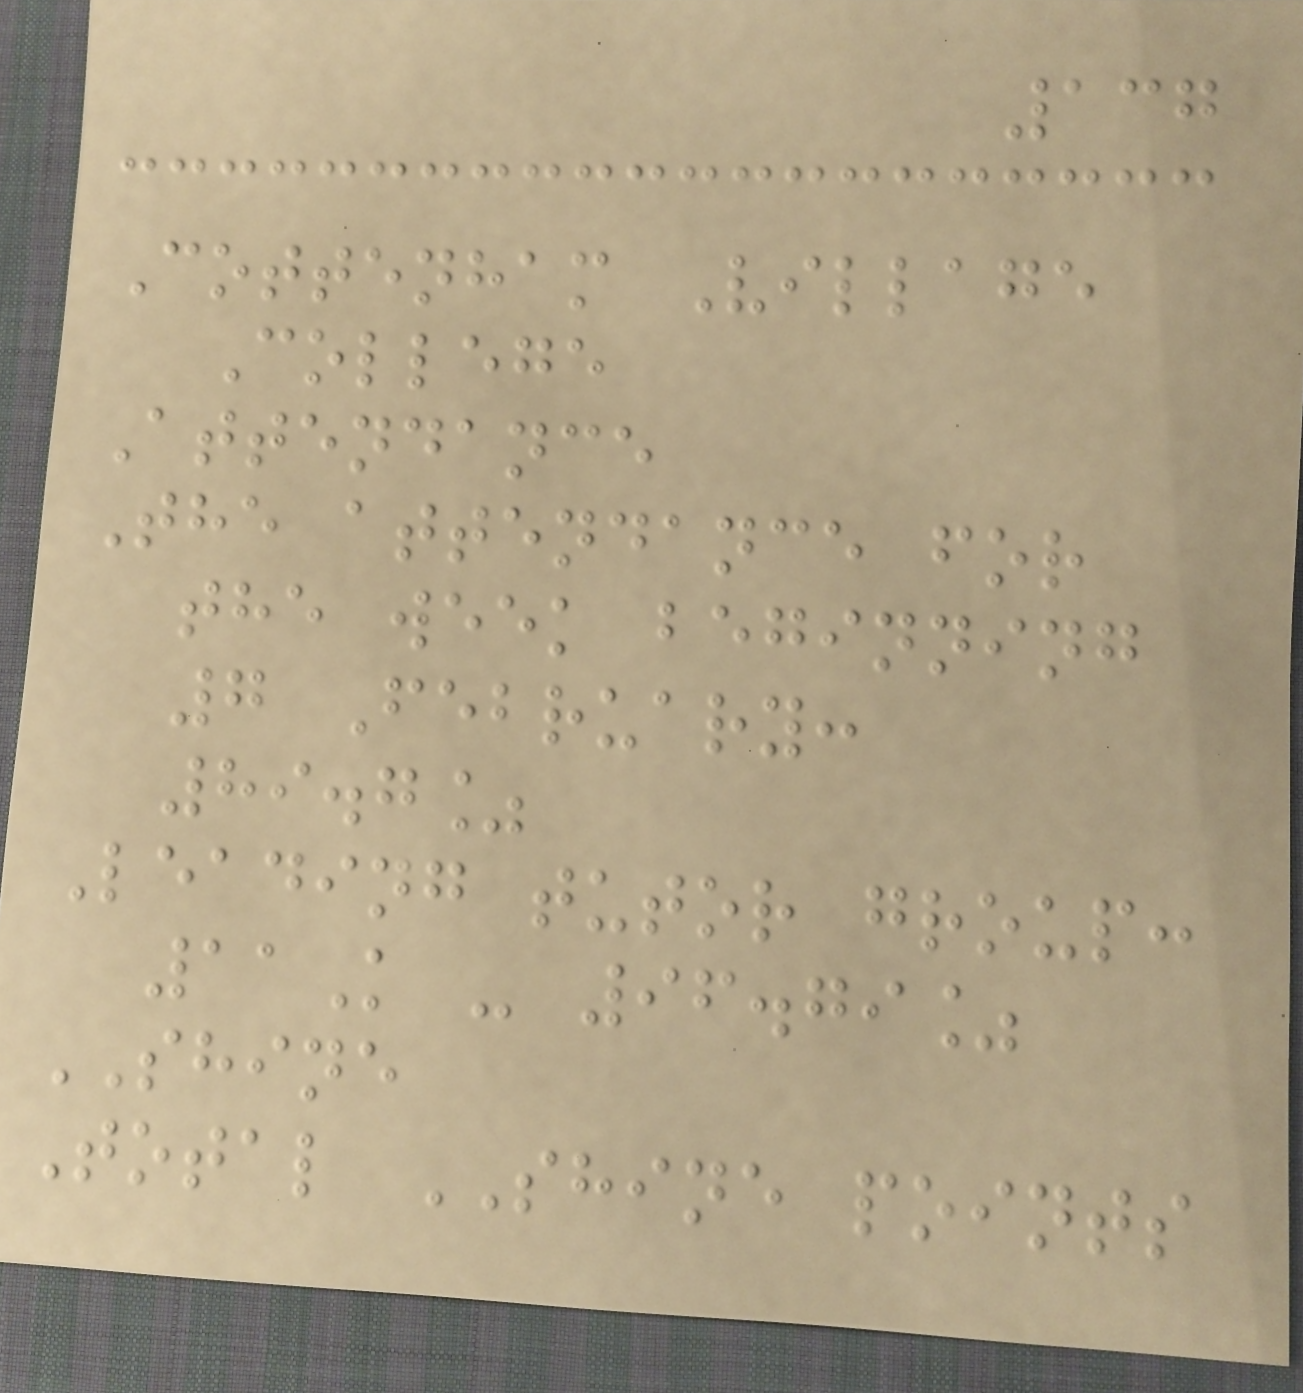137
Cottenham Village
College
Attendance
The attendance for
the week beginning
7 February:
89.7%
Leading tutor group:
11K - 96.79%
SHINE
Total SHINE points
